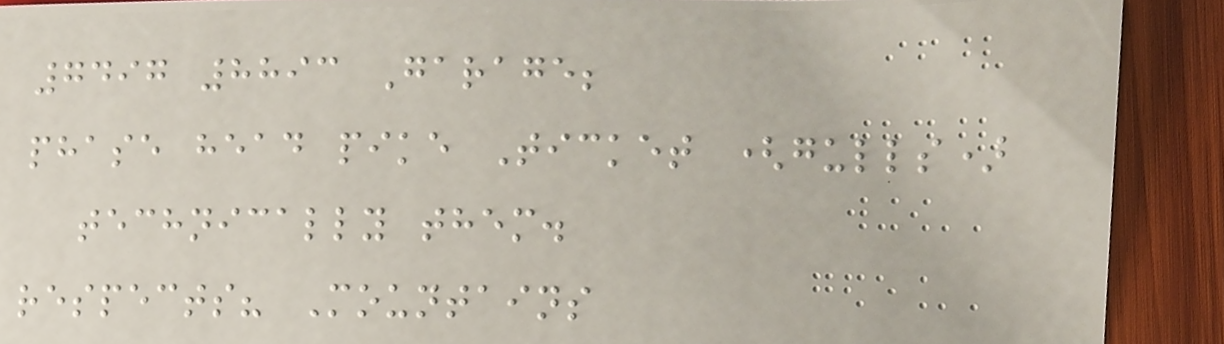7497 8893 Garage;
phase head pike Ticket (gulls)
technically them.
respects? Mountains
